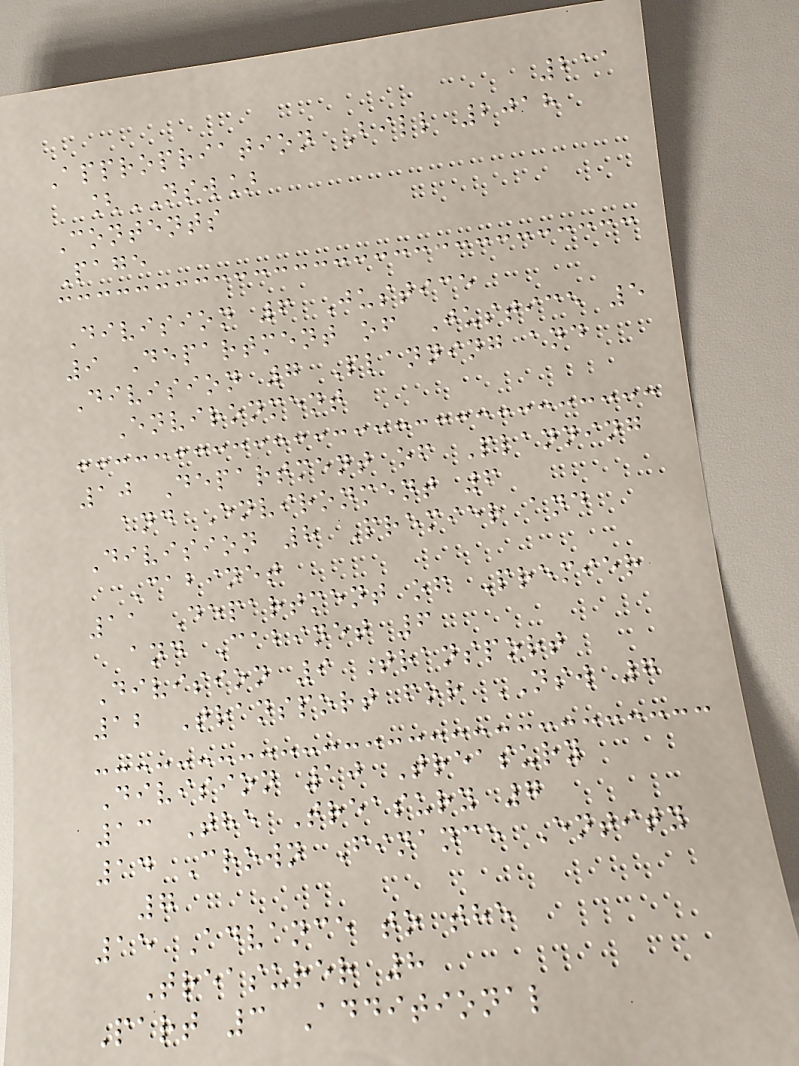211
Appropriation Bill 2018
[NSW]
Contents
Page
Division 6 Justice
9 Department of Justice 5
Division 7 Planning and
Environment
10 Department of Planning
and Environment 6
Division 8 Premier and
Cabinet
11 Department of Premier
and Cabinet 6
Division 9 Transport
12 Transport for NSW 7
Division 10 Treasury
13 The Treasury 7
14 Crown Finance Entity
7
15 Advance to the
Treasurer 8
Part 3 Additional
